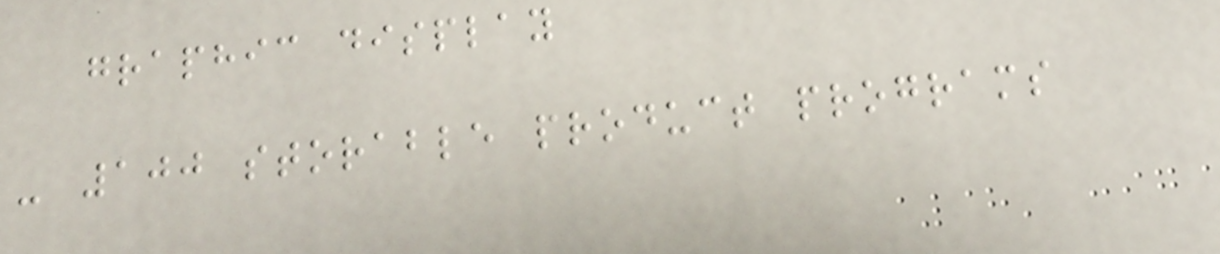graphic display
- 100 storable product programs
